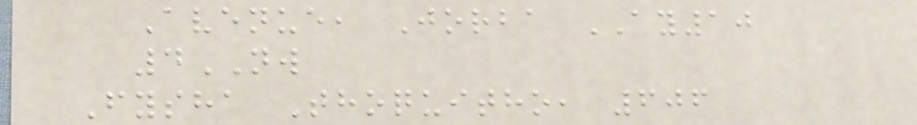Avenue, Jorba AY10
4NW
Fysha Thoquitho, 606
